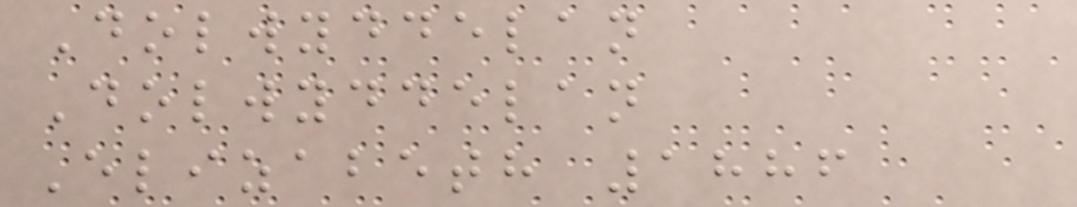Dolwyddelan
Dolwyddelan
Elizabeth 1886
